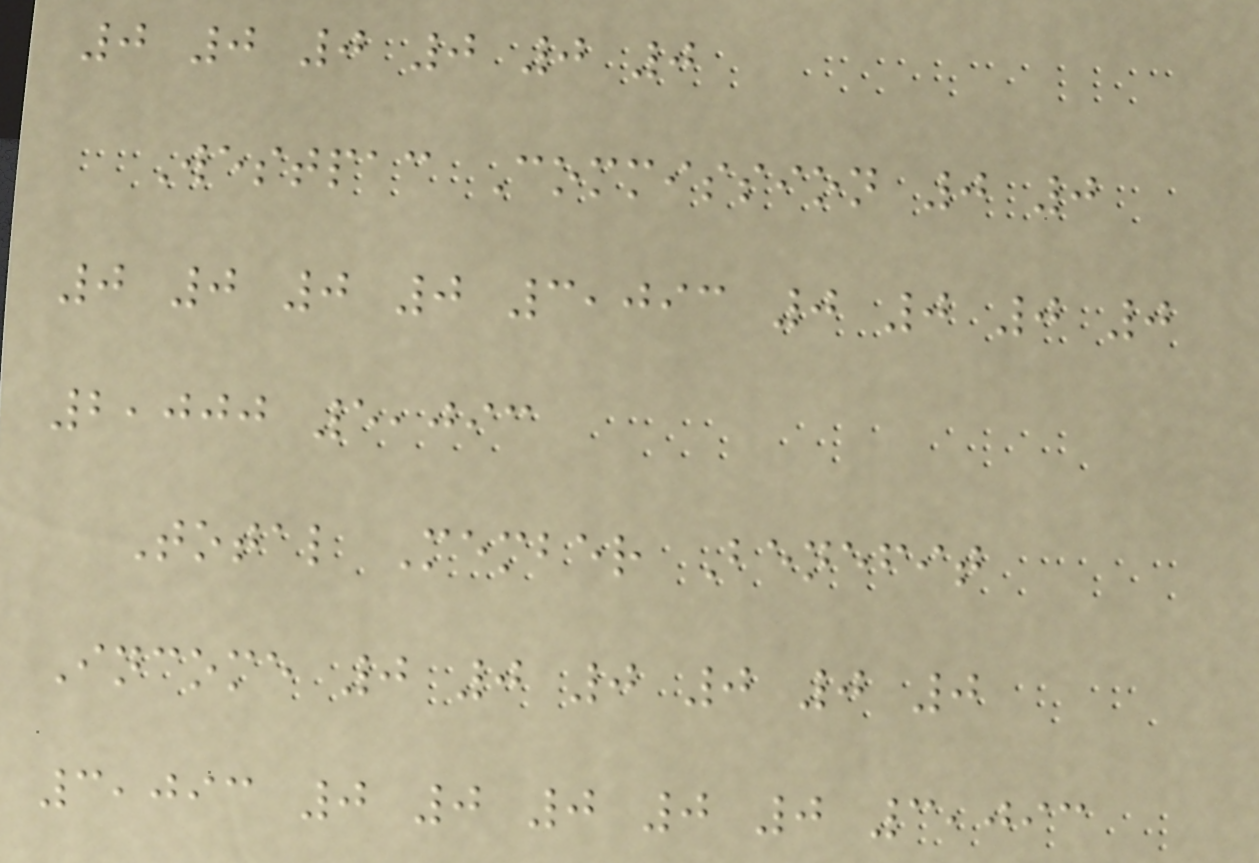0 0 0 0 0 0
Westpac Commission 0 0
0 0 0 0 3,093 0 0 0 0
2,000 5,093
Total Member Benefit
Income 0 0 0 0 0 0
3,093 0 0 0 0 0 3,093
